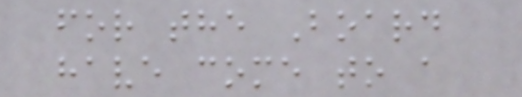for the Board
have come to a
